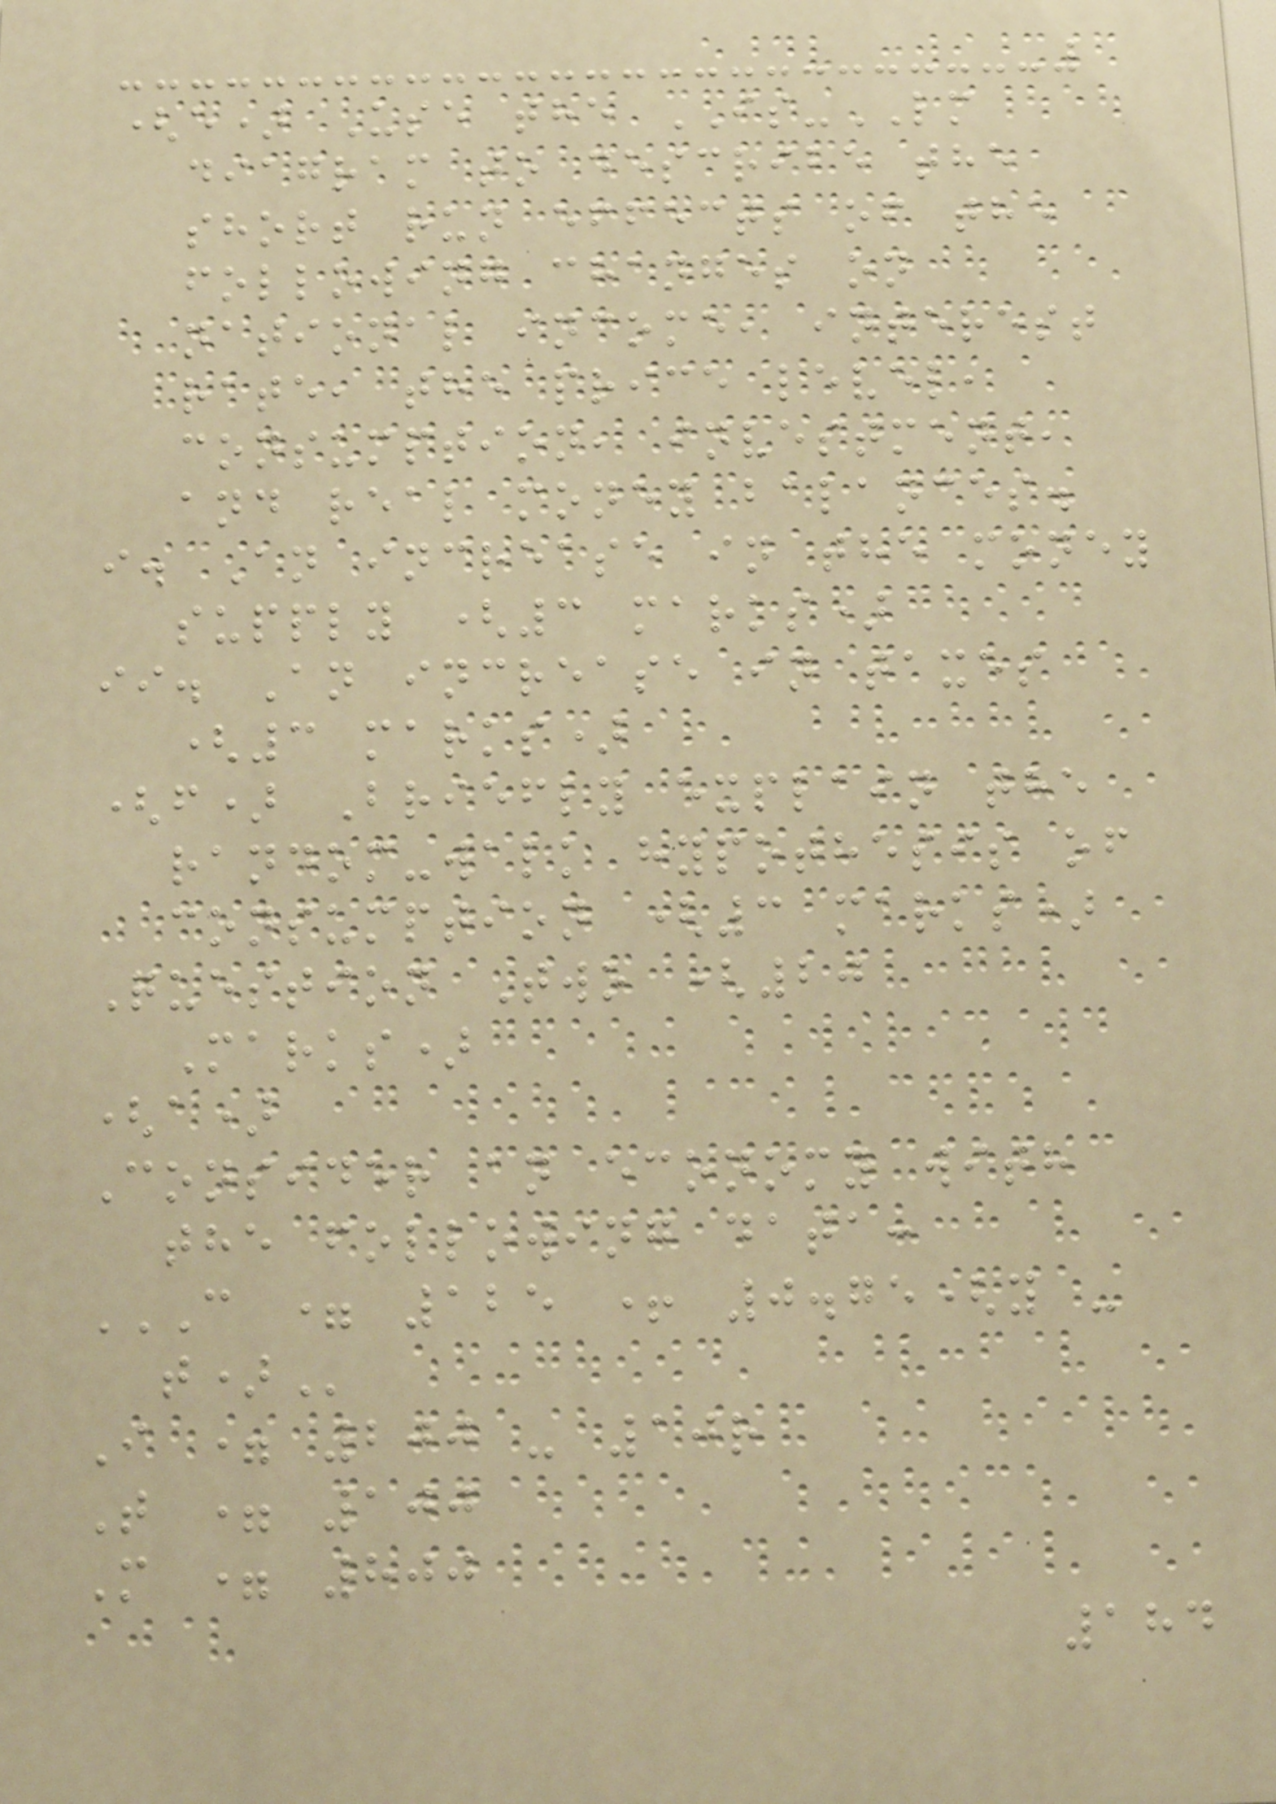(e) Use the IS-LM
diagram to describe the
short run effects of the
following changes on
national income, interest
rate, the price level,
consumption, investment,
and real money balances.
i. An increase in the money
supply (3 marks)
ii. An increase in taxes
(3 marks)
(f) Briefly explain the
random-walk hypothesis of
consumption (3 marks)
Question Two (20
Marks)
(a)
Consider an economy with
the following data:
C = 125 + 0.75(Y -
T)
I = 200 - 10r
T = 100
M = 800
184
